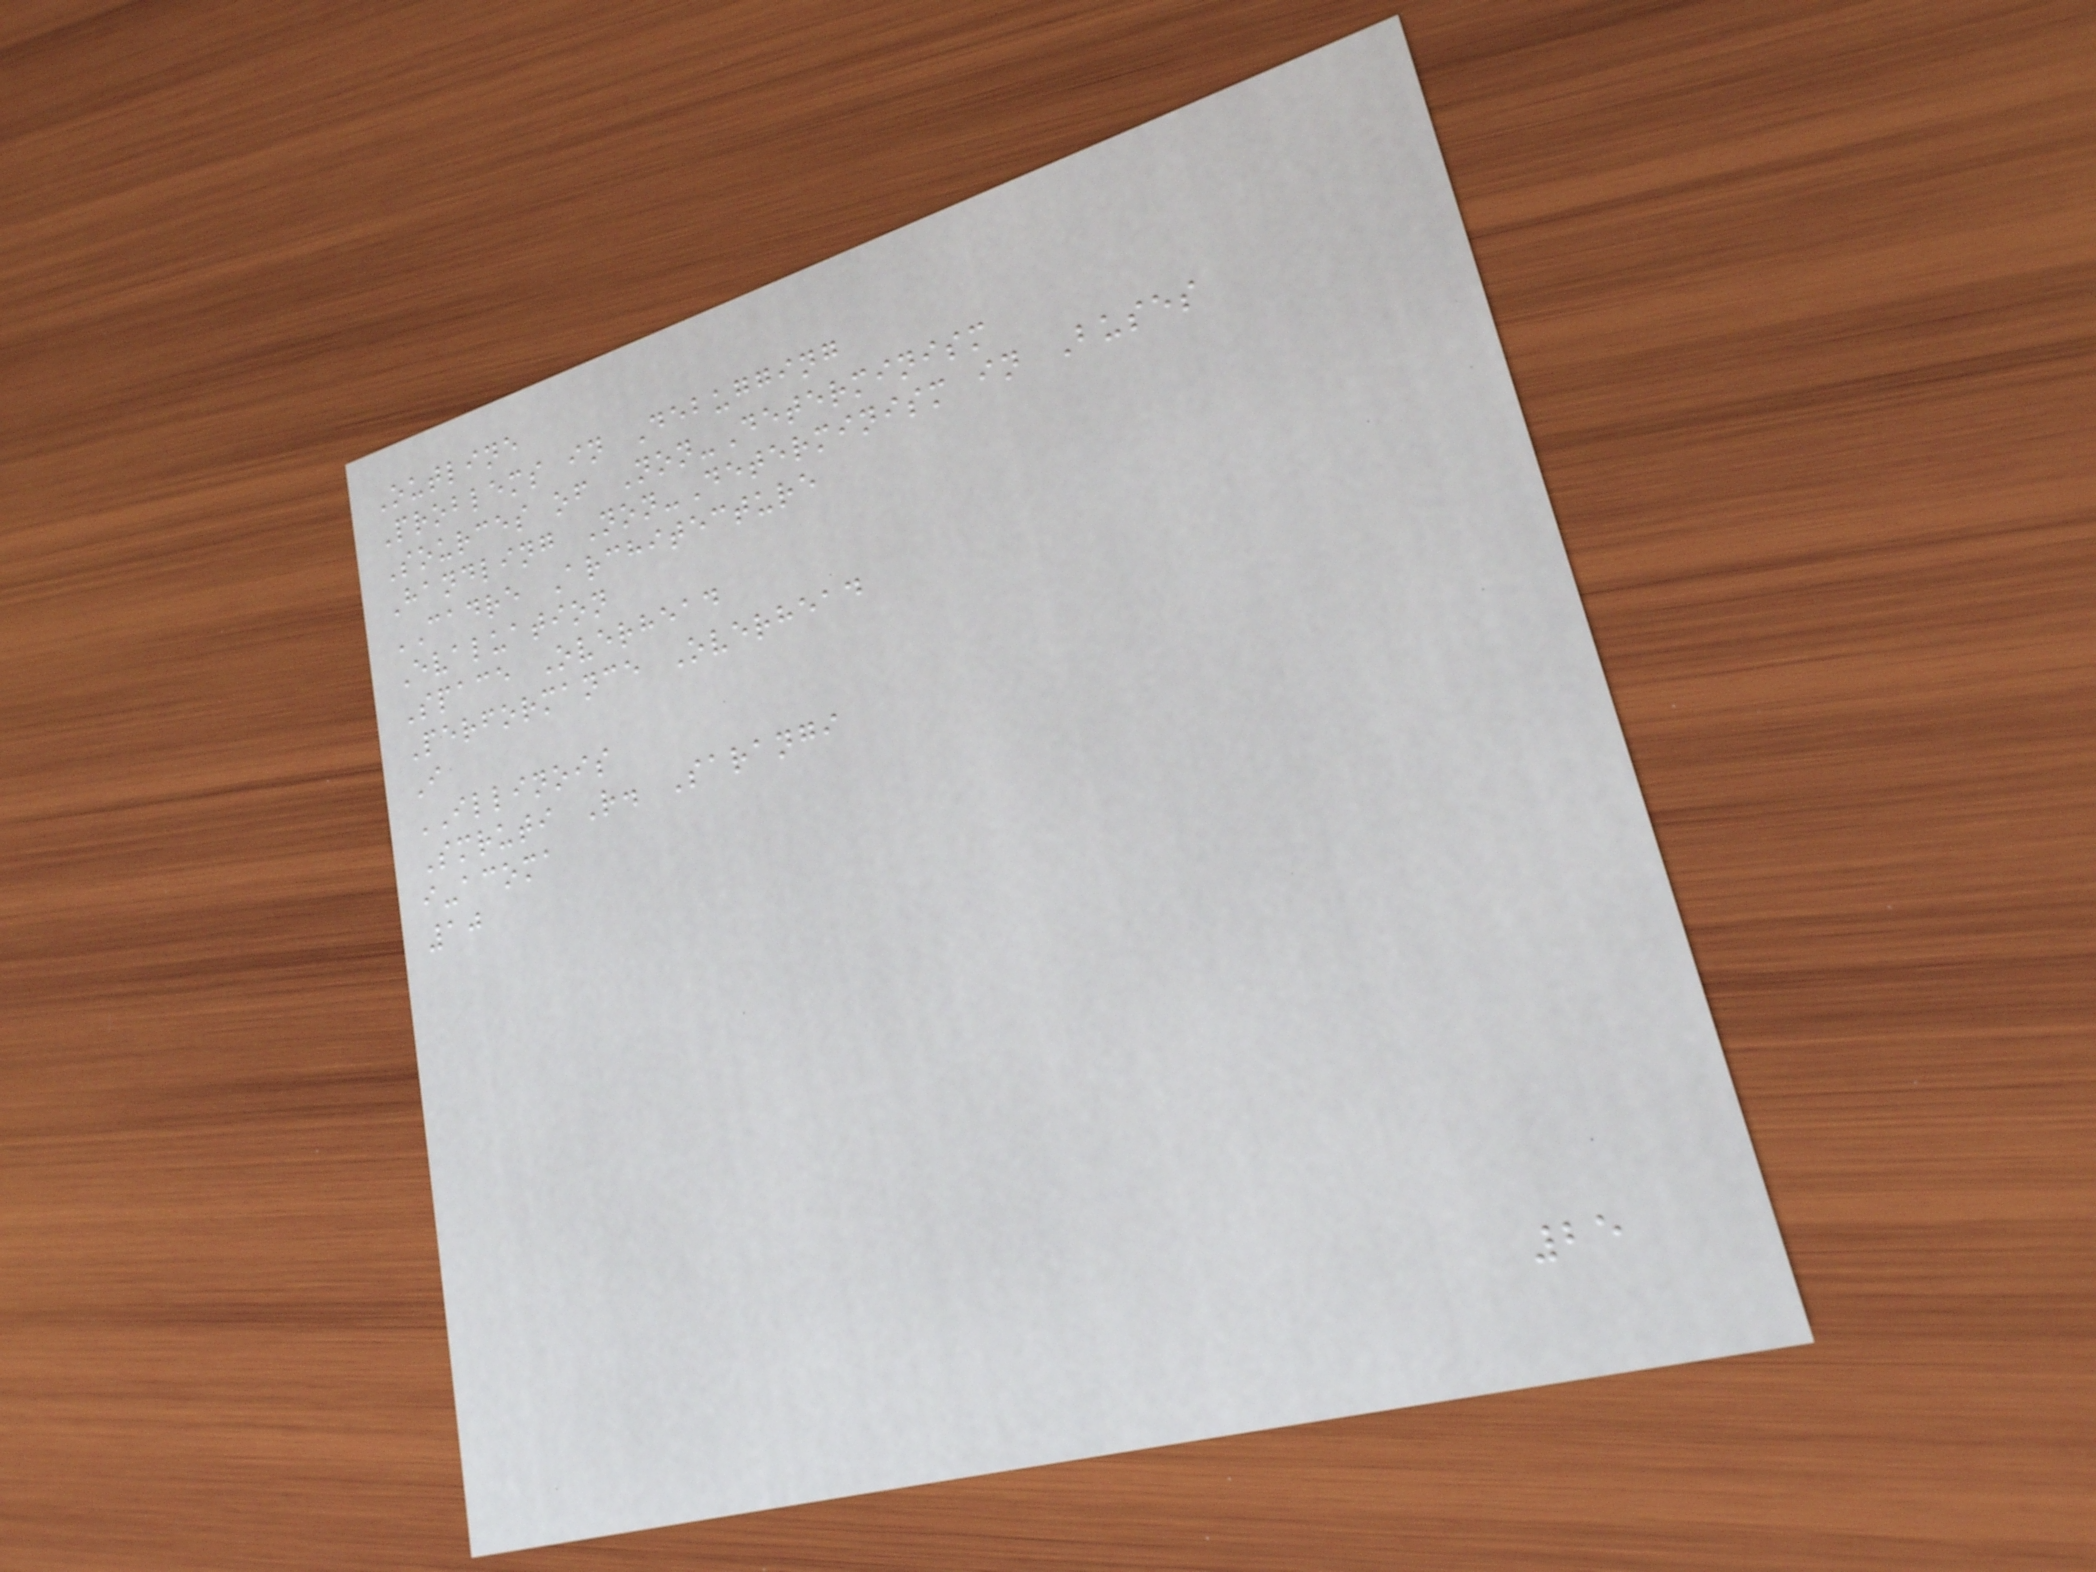Outline
Problems in Debugging
Sources of Non-Determinism
Handling Non-Determinism in Buses
CADRE Architecture
Evaluation
Space Overhead
Performance Overhead
I
ILLINOIS
Smruti R. Sarangi
i-acoma
10
25
